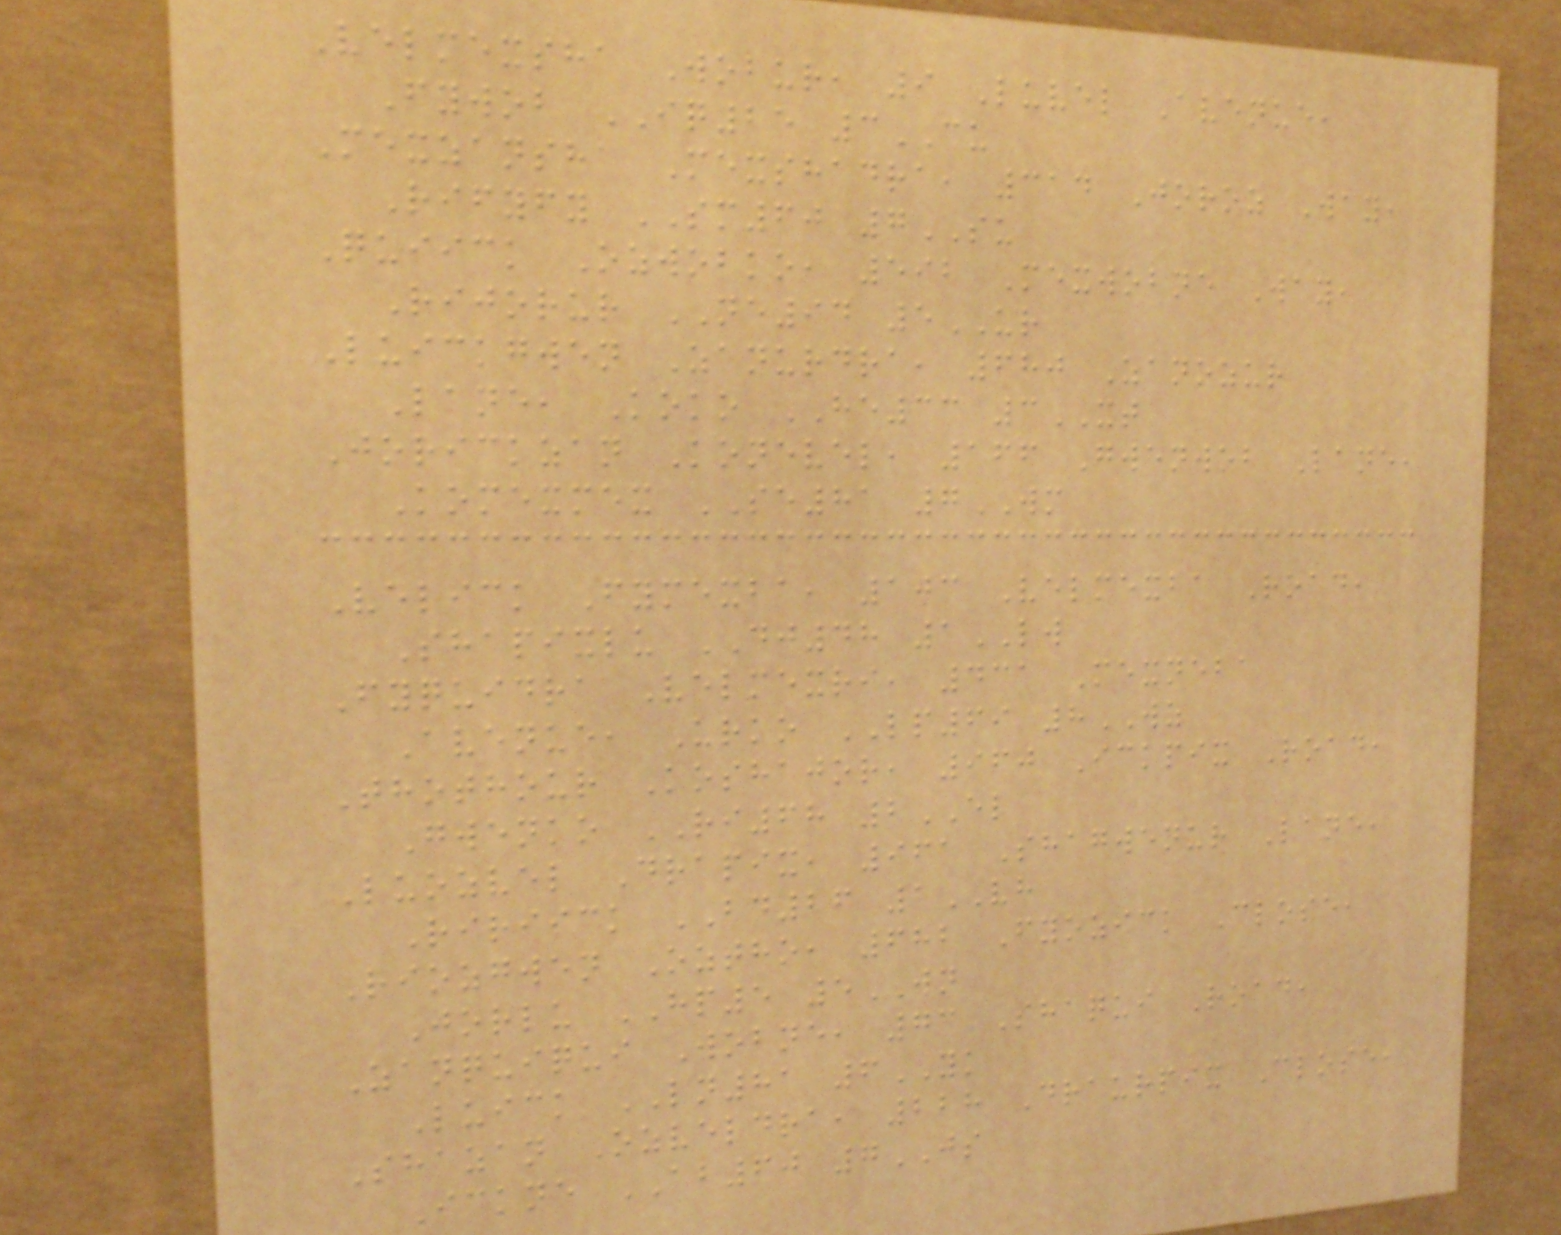Velmexsha Wobur, 9 Luvel Avenue,
Fywob IQ25 3CU
Mexzansha Mexshadra, 314 Joroz Way,
Rifyfy SM60 7SU
Quiick Ozwobko, 592 Mexwobne Way,
Rijorur NE94 5UR
Luickgwen Zanurdra, 680 Zanozur
Lane, Koko HE33 3XT
Jorickzan Konevel, 166 Gwenwob Lane,
Komexmex SE81 7WM
Velick Fymexba, 103 Velmexba Road,
Shapixlu DJ48 1LW
Fyquidra Velmexri, 431 Mexneba
Avenue, Urko LP69 8WZ
Thothour Koshajor, 960 Ickpix Road,
Gwenko RI68 2EL
Luozvel Drapix, 961 Shagwenur Lane,
Ririick BD26 1VH
Riozgwen Oztho, 682 Fyozick Close,
Jorlu HP5 5WN
Zanquiqui Wobne, 73 Shaqui Road,
Luick LN81 6YK
Shazan Ozveldra, 228 Draurpix Close,
Ickne AB60 7JS
